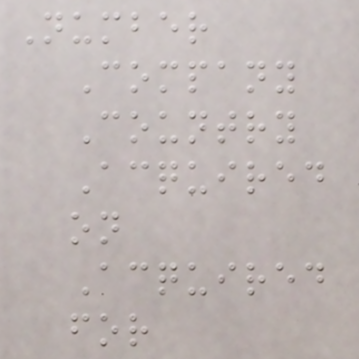Number
Company
Country
Acquired
on
Acquired
for
